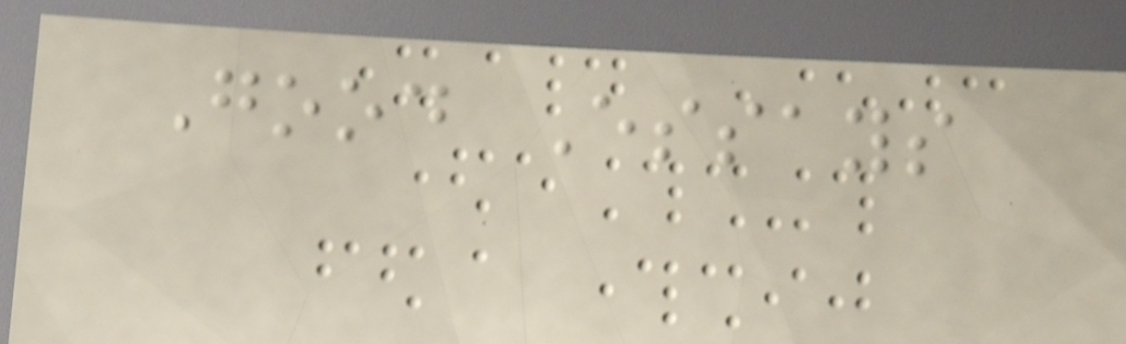Good Essays
